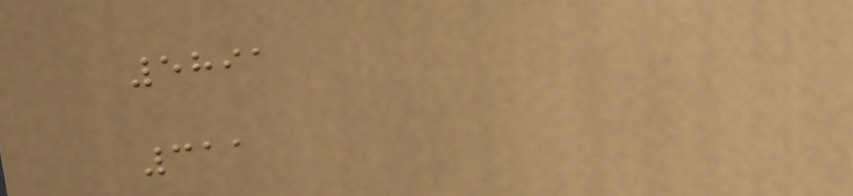5891
311
